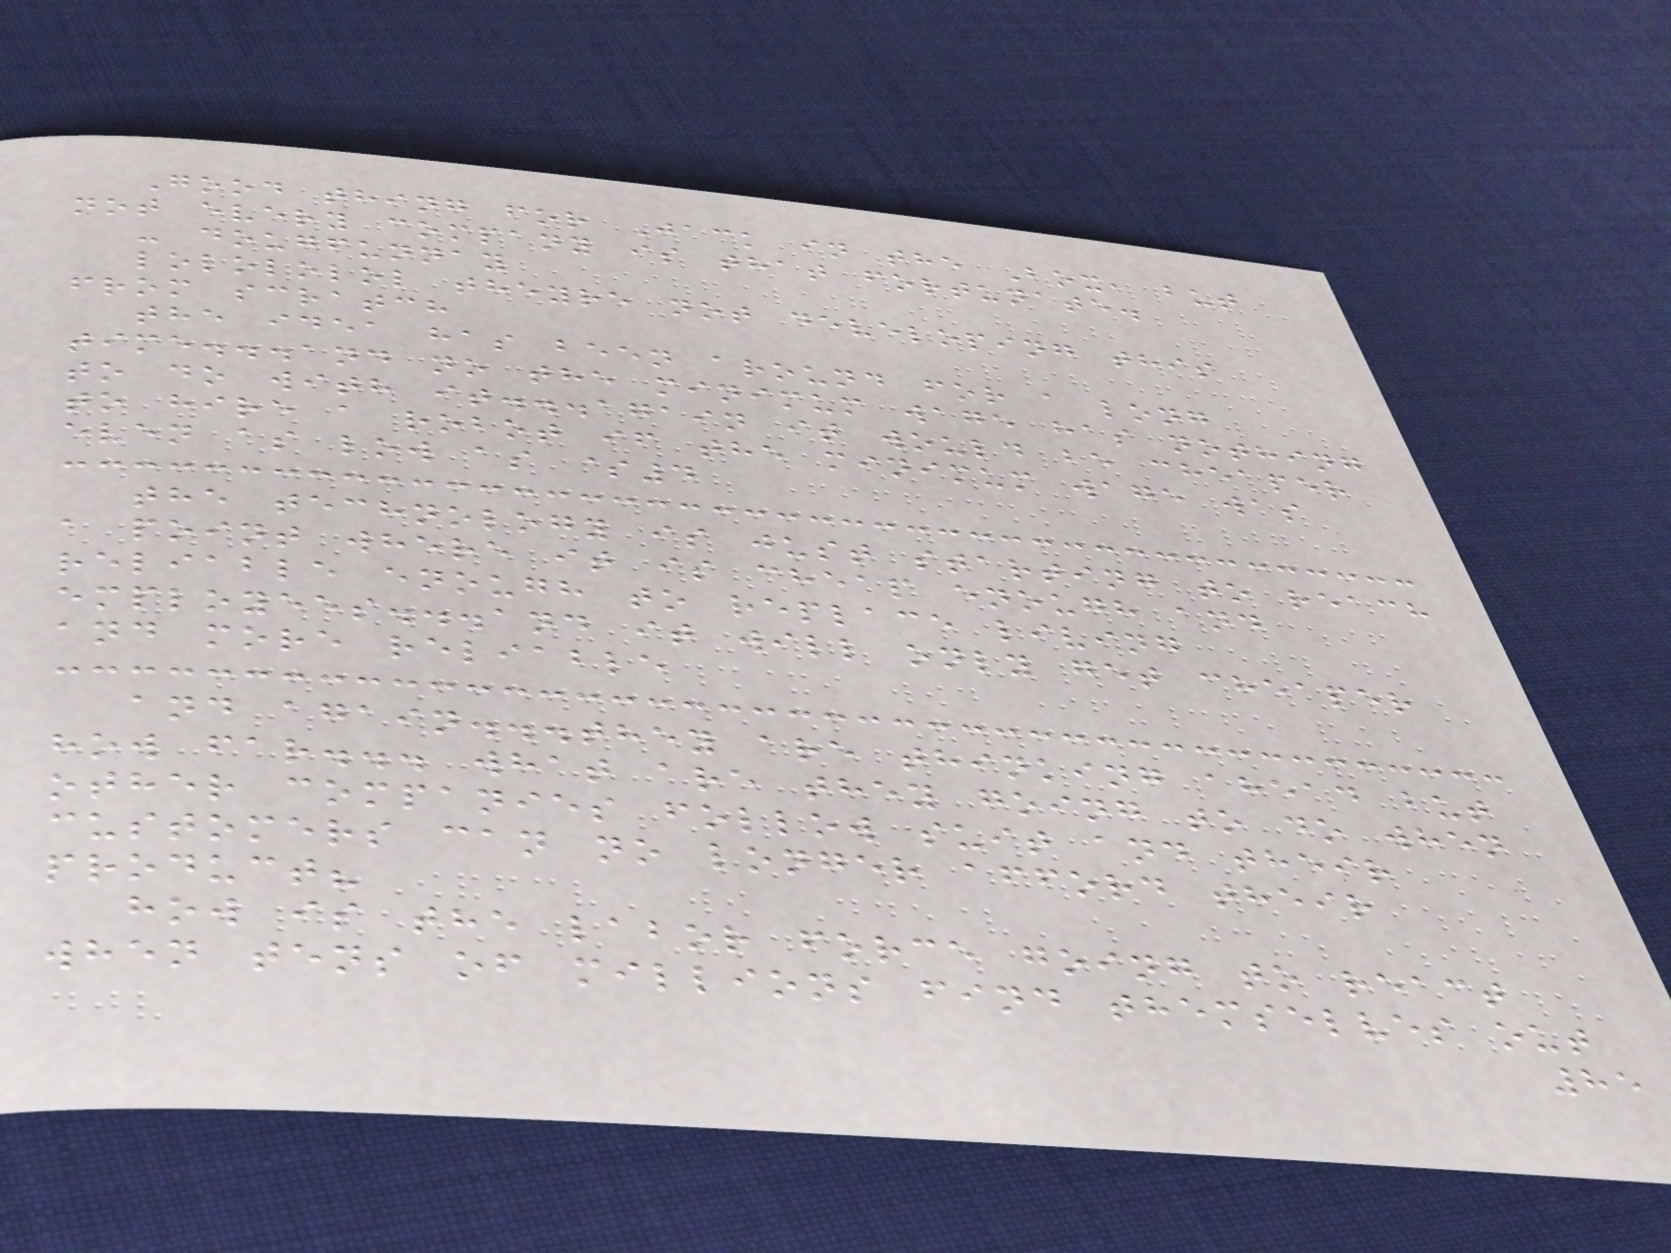Good thing for Jack in the Box, but
not every company is that fortunate.
- dougfunnay
lolololol theyre not developing this
from scratch
the idea has been around for a long
time...and no the minimum wage has nothing
to do with it...again it would be cheaper
to hire a robot if the minimum wage was
even as low as $4
the technology is just starting to reach
a point where it is cheap enough and
reliable enough to replace living
employees...and it will only get cheaper
and more reliable
and again...they are thinking ahead but
how far... what are they going to do when
other companies follow suit and their
customers can no longer afford their
product?
how is the labor force going to react
when tens of millions find themselves out
85
